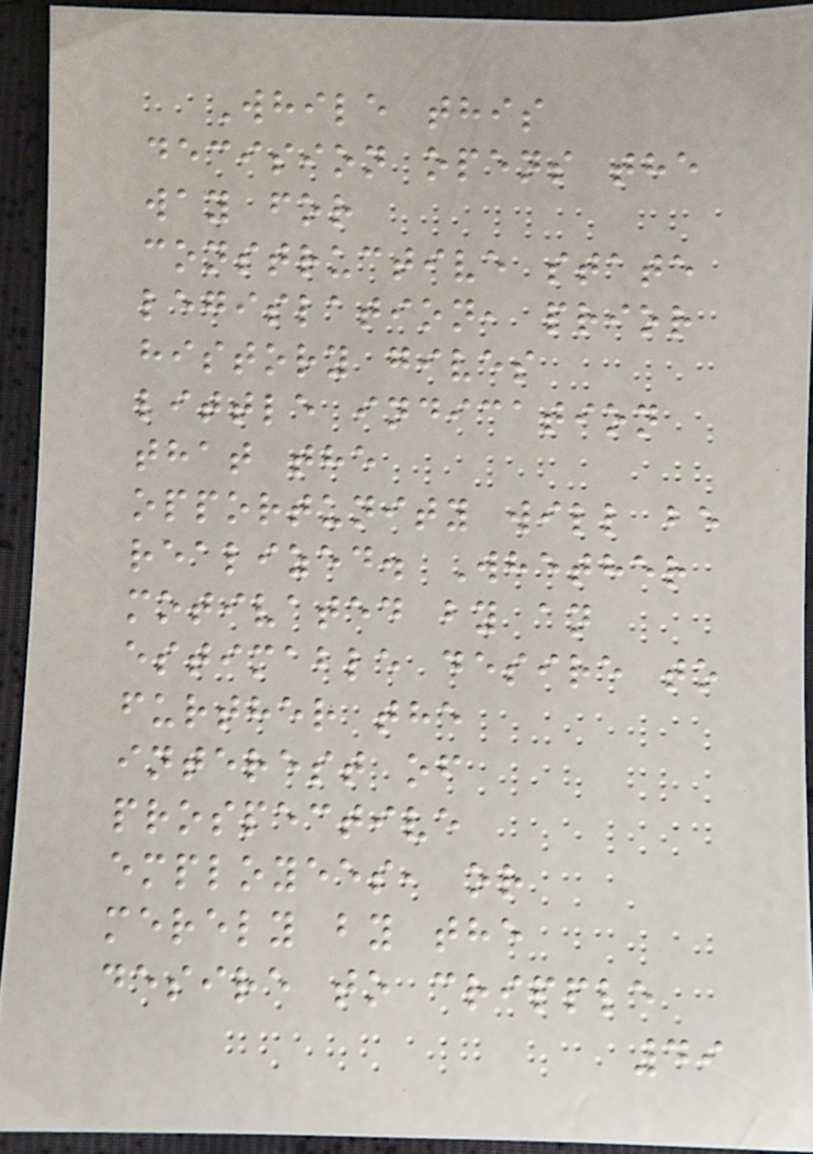While this
decision opens the
way for
constructive state
legislation, prior
history gives
little indication
that the
opportunity will be
realized. Whether
motivated by an
estimable desire to
further the
interest of
prospective
employees, or
merely by the
desire to cripple
49
